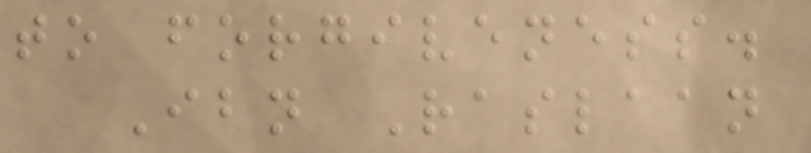to forgiveness.
Ibn Raslaan
